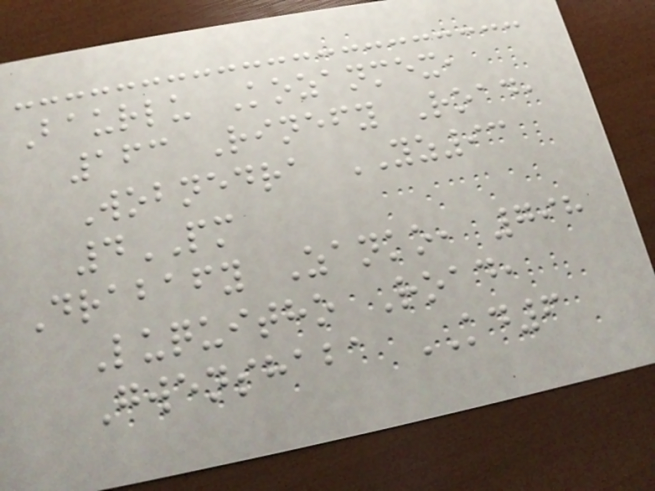Baurlu Kozanmex,
163 Rinefy Road,
Wobnedra YZ93
4PM
Drabafy Zanko, 798
Luquitho Road,
Gwenshaba KD6
